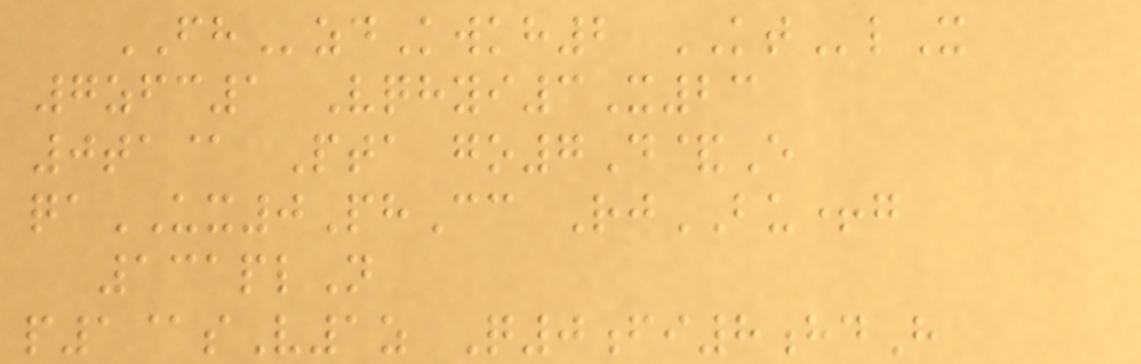FHzdKwkh2 KTlX
7zfc1 Vqhyi3X23
0ta@ Pta go7D&E
qaUX0PhCc RjBU+g
131plN
p1@sV1z Q0fi8hdH
